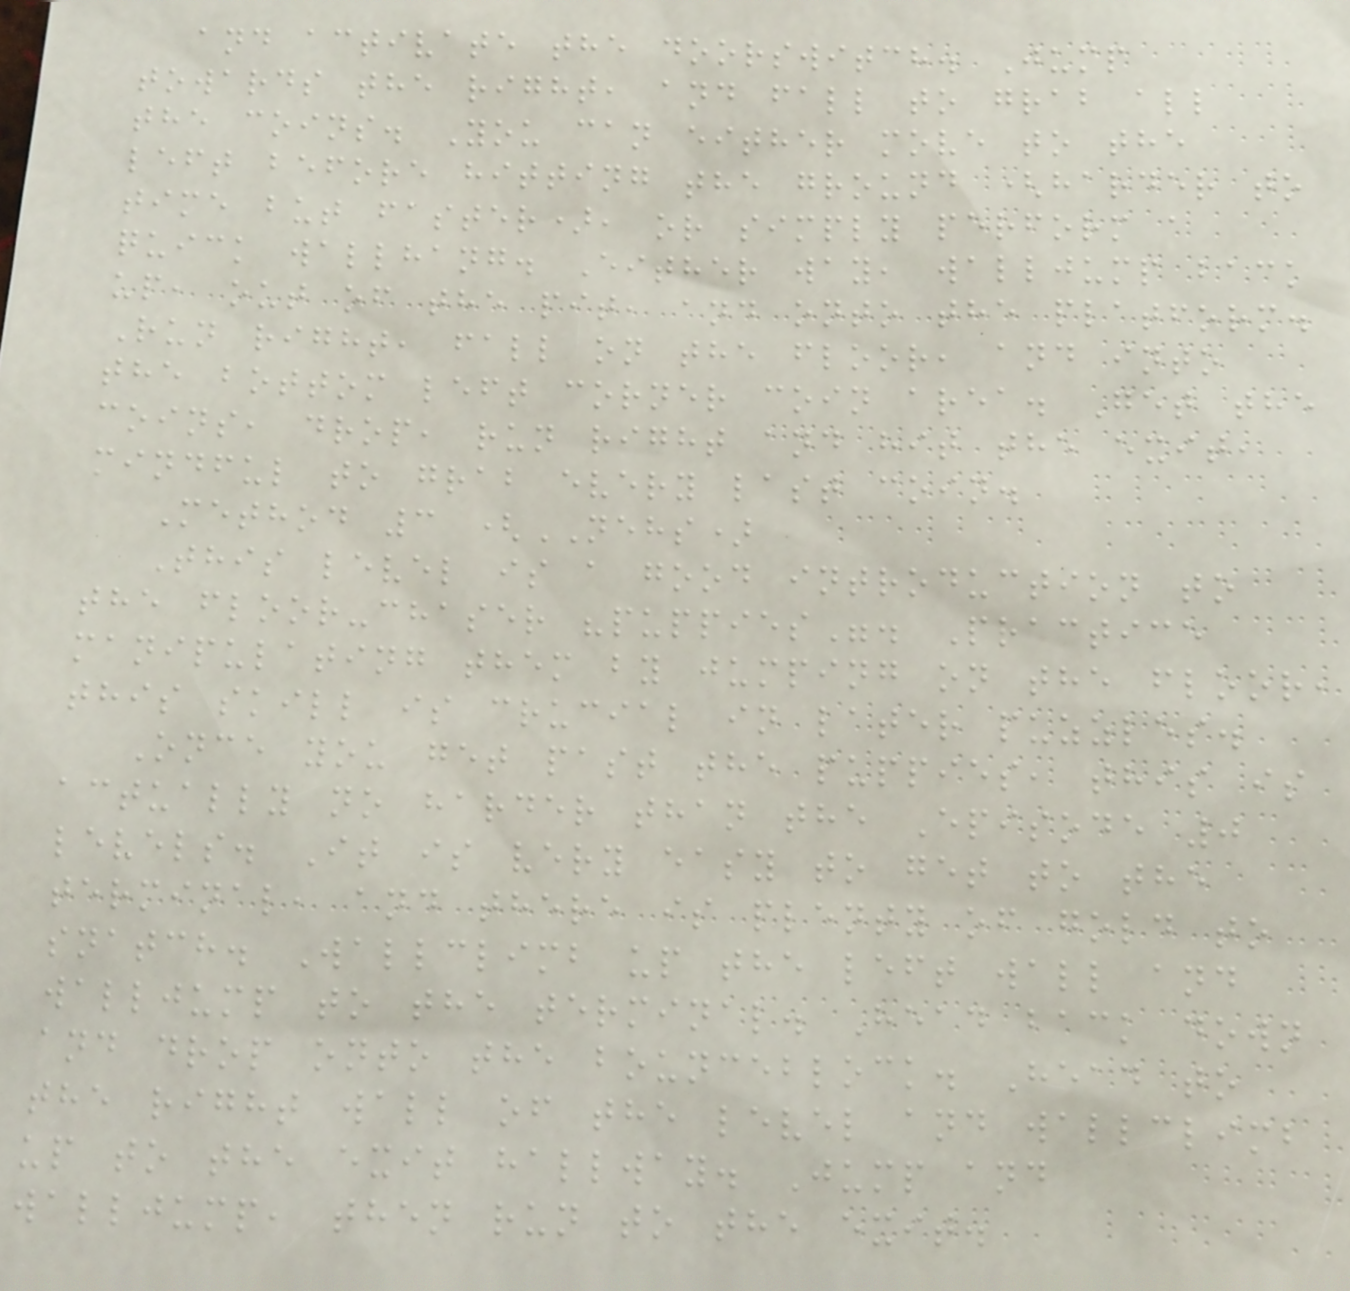and activate the doorswitch. Jump
towards the right, and fall to grab all
the coins. You can either move to the
left before hitting the ground (harder to
time but faster), or simply perform a
quick wallhang. Either way, walljump back
up, out of the pit, and onto the platform.
Run right, fall on the floor, and into
the bottom left corner coin area. Get the
coins, drop, run right and hit the exit,
mindful to grab every last coin.
Method 3 (NEHS)
This level is a good introduction to
the floor-chaser "puppies". Practice
manipulating them by jumping on the floor,
this skill is crucial in later puzzles.
Once you get past the puppies, this is
actually no harder than the Episode 0
levels. It is very easy to get to the
terminal, and there is plenty of gold to
snatch. Wallclimb up the left wall and
walljump to the terminal. Head back down
and drop onto the bounceblock. Head to
the right wall of the level and wallclimb
up to the exit hallway. Jump and
walljump, then run to the exit.
